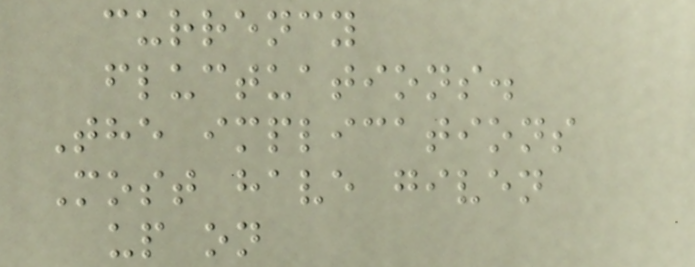currency
fluctuations.
The implications
Most have given
up on
